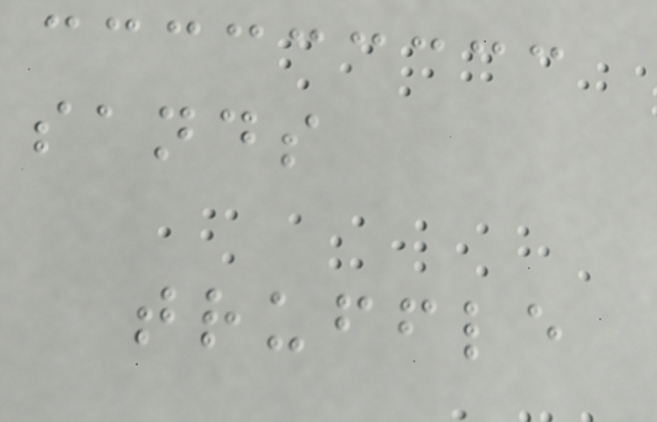sands
truffle
